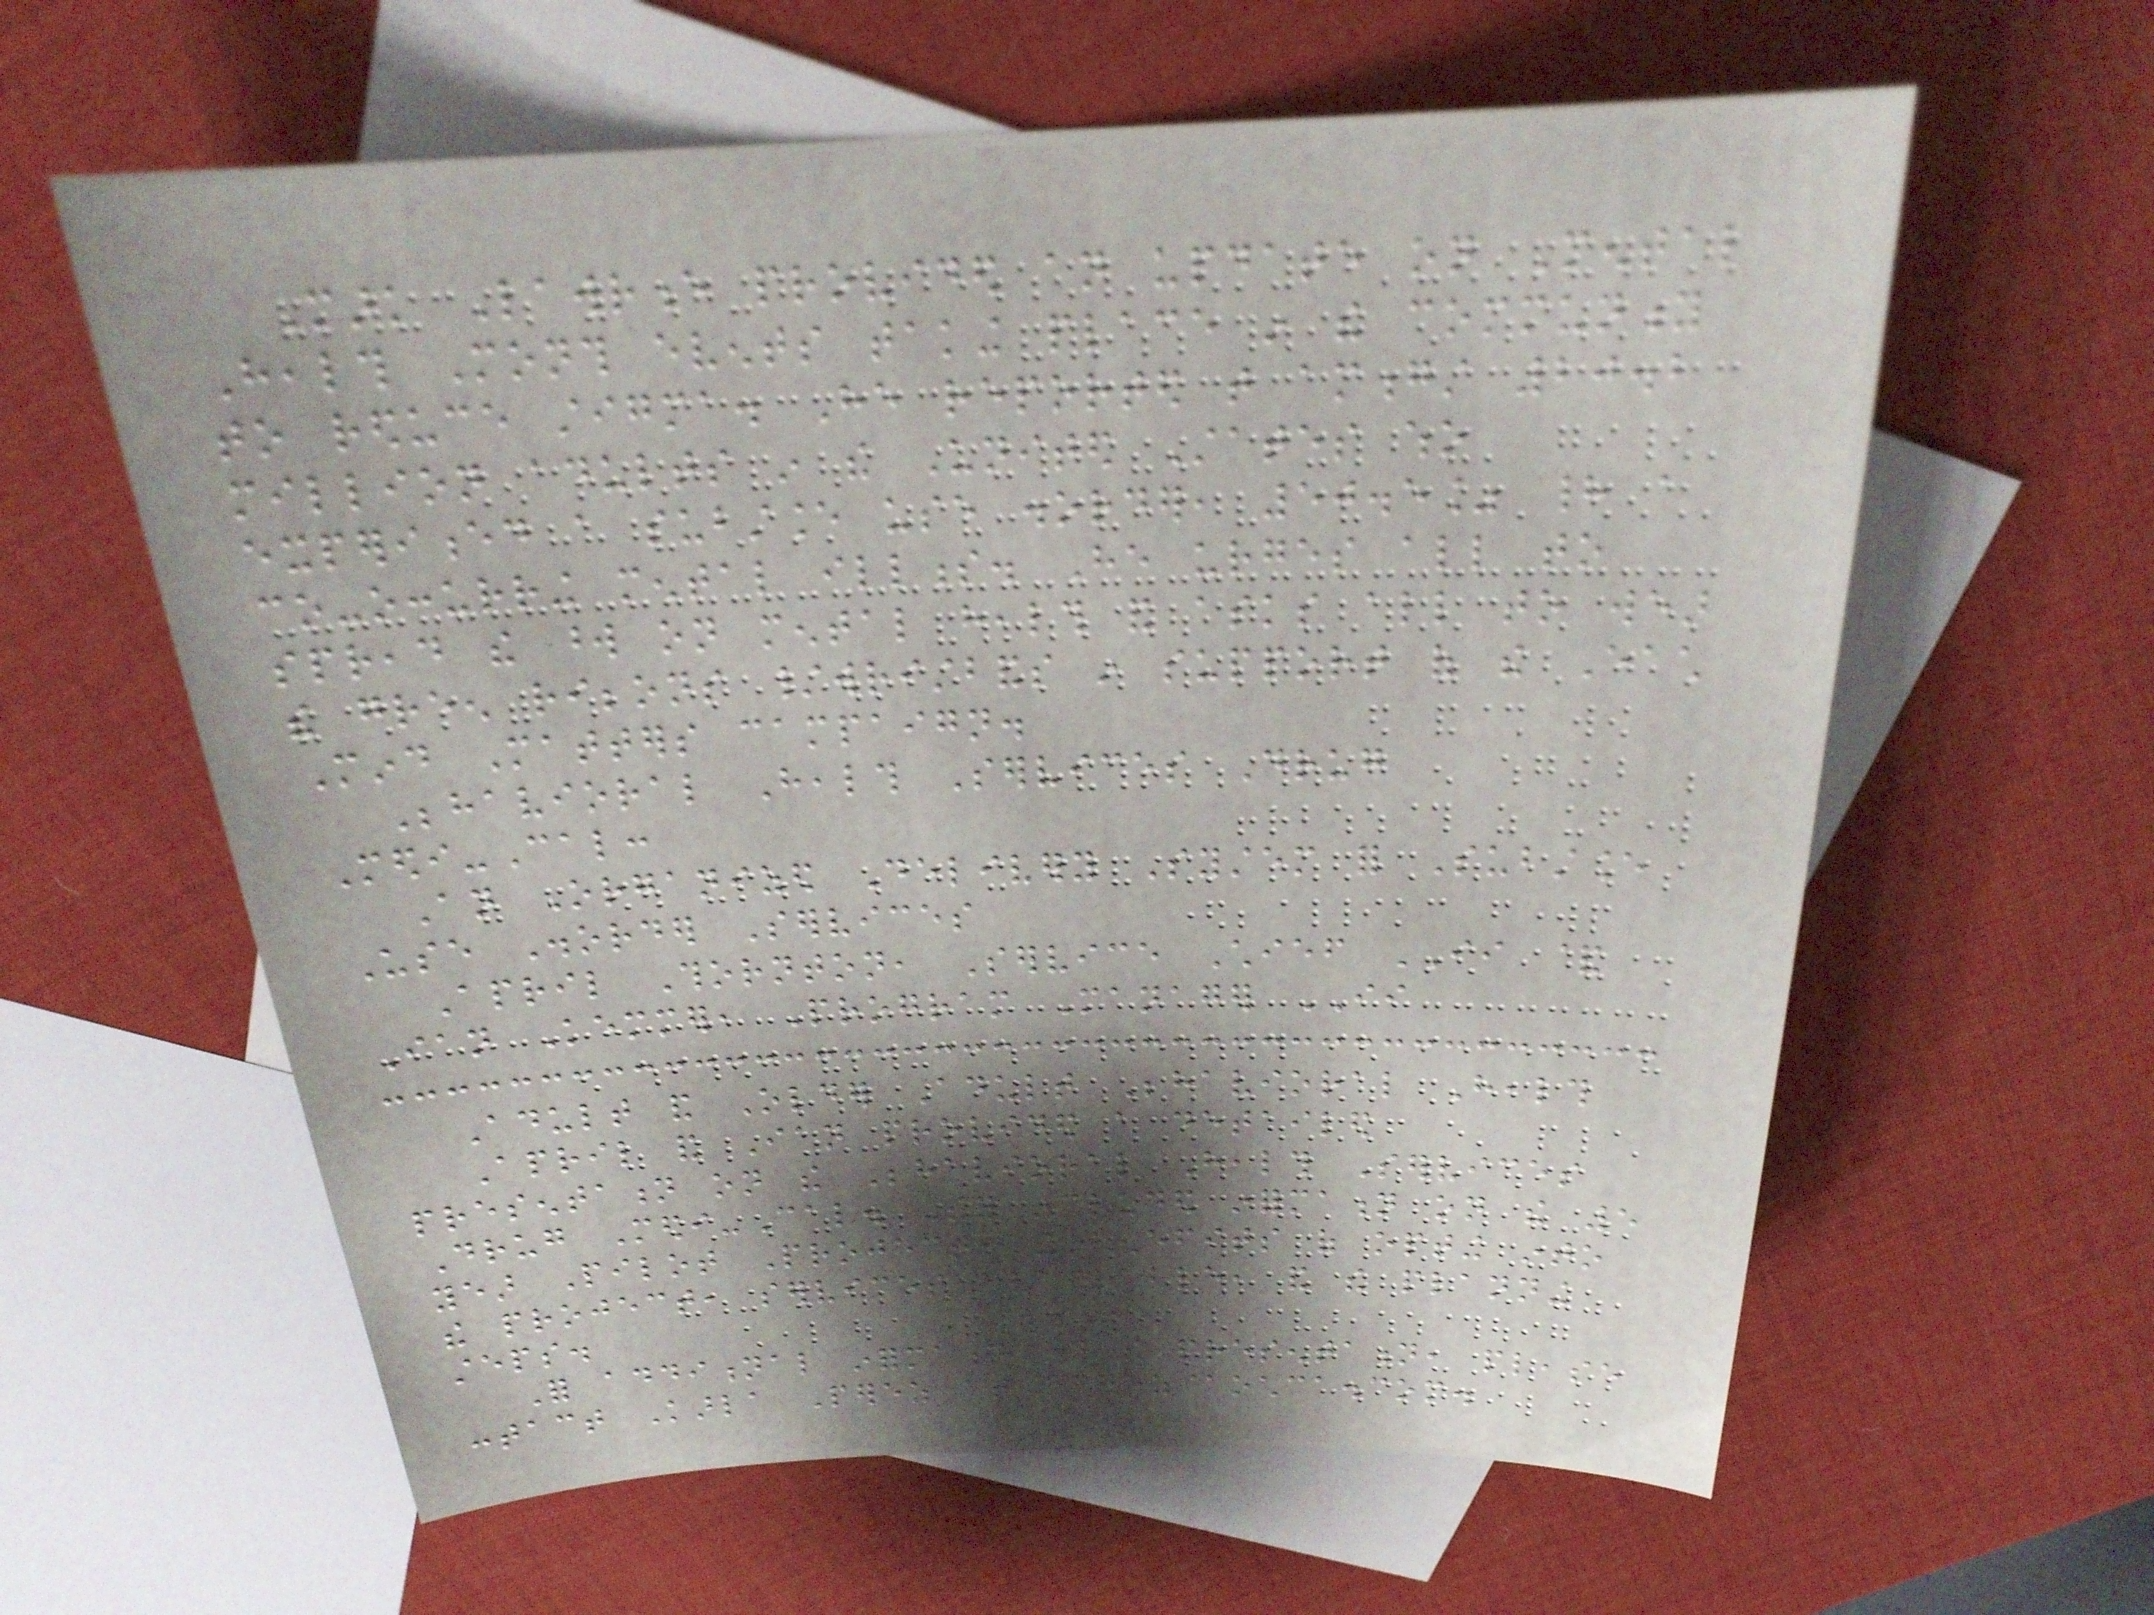Mark Lawrence provided an update on Mental
Health Month events taking place in the community
to reduce stigma. He reported that amongst 20.2
million adults in the United States who
experienced a substance use disorder, 50.5% had a
co-occurring mental illness. He urges all to
spread the word on mental health and asks all to wear
the green ribbons /wristbands in support of the Each
Mind Matters campaign.
Behavioral Health Services Drug
Medi-Cal:
An Organized Delivery System for Substance
Use Disorder Services
April Thornton, Service Chief II &
Ian Kemmer, Program Manager II
Adult and Older Adult Behavioral Health
April and Ian provided a detailed
presentation on the Behavioral Health Services
Drug Medi-Cal. They included information on the 5
year Pilot Project, the benefits of opting into
the project, services available, and the planning
steps.
For additional information on the presentation, please
contact Karla Perez at kperez@ochca.com.
